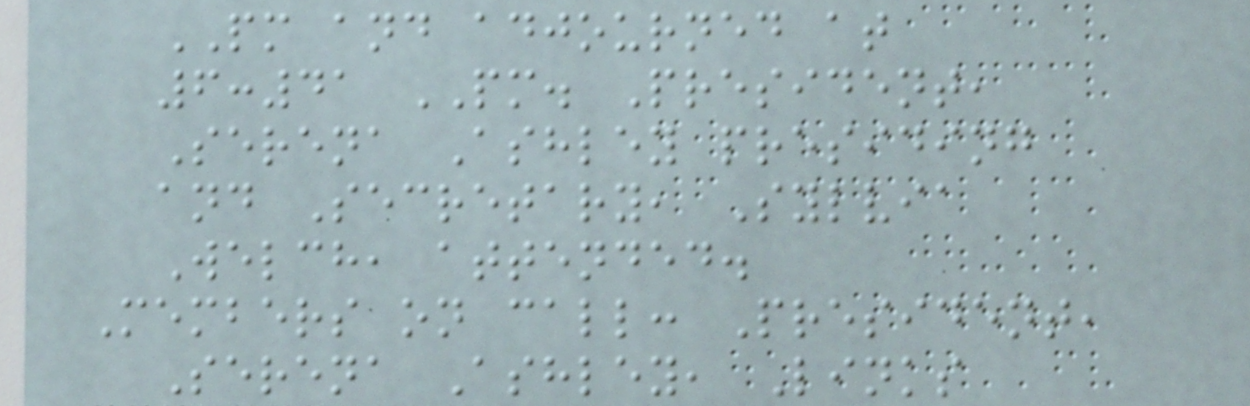PM and adjourned at
6:41 PM. President,
Serena Ashley presiding
and Secretary, Sylvia
Welch, attended.
Members on call: President,
Serena Ashley, Links
